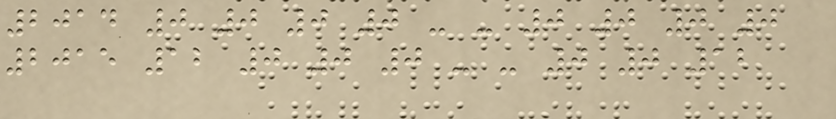2014 0 0 0 0 - - 0 0 0 0
2015 12 0 0 0 - - 0 0 12
